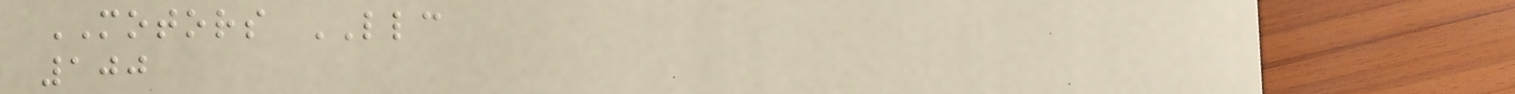MOTORS LLC
100
